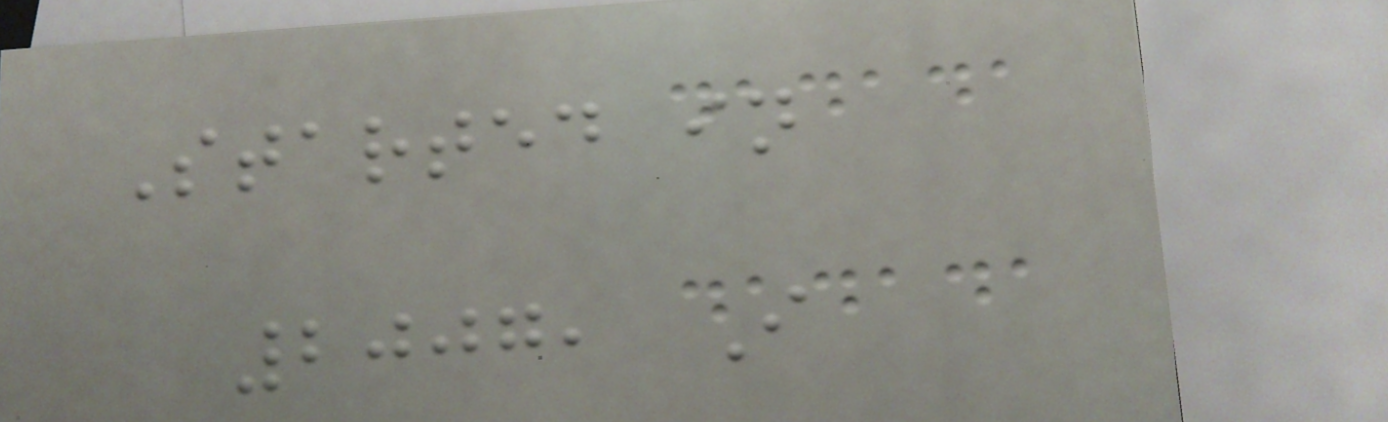Started in
2007, I
